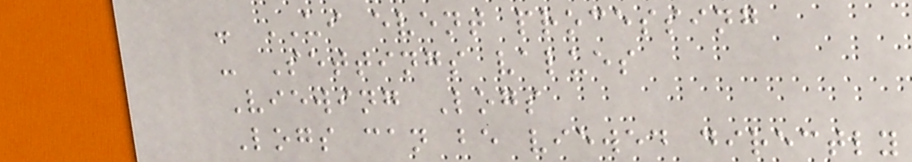- UI event processing
- Settings values
Viewing Logs
Logs can be viewed directly
